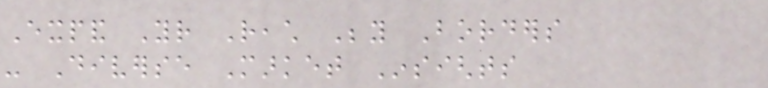Expand Your Reach Beyond Borders
- Diverse Market Insights
